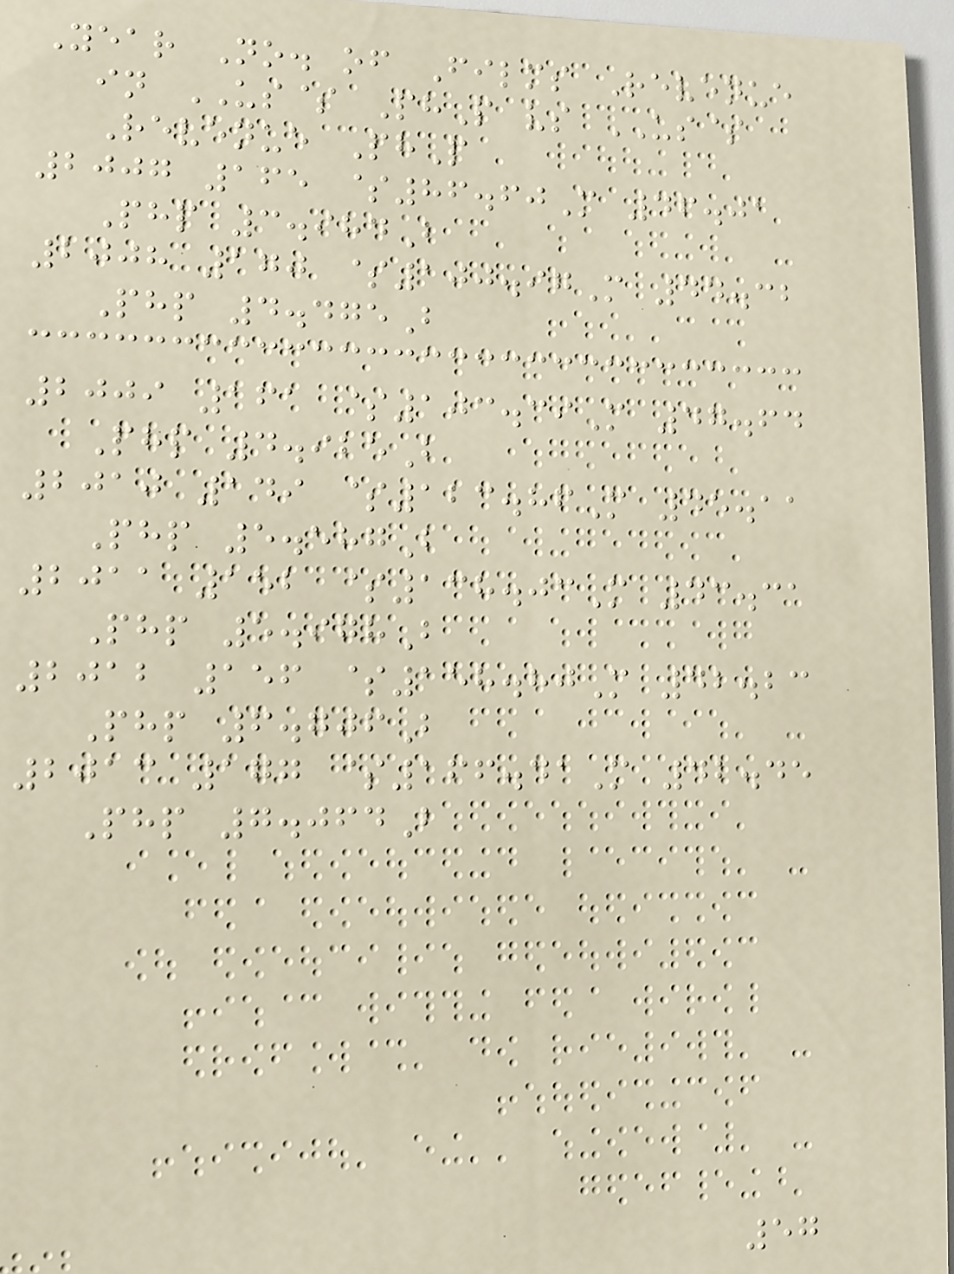Year No. of Films Revenue
in US$ PhP vs US$
Revenue PhP
2007 165 $86.60M 46.01
Php 3.984B
2008 170 $100.97M 44.32
Php 4.475B
2009 161 $103.39M 47.64
Php 4.925B
2010 149 $123.86M 45.11
Php 5.587B
2011 152 $138.03M 43.31
Php 5.978B
2012 156 $158.80M 42.23
Php 6.706B
2013 177 $166.41M 42.45
Php 7.064B
57
